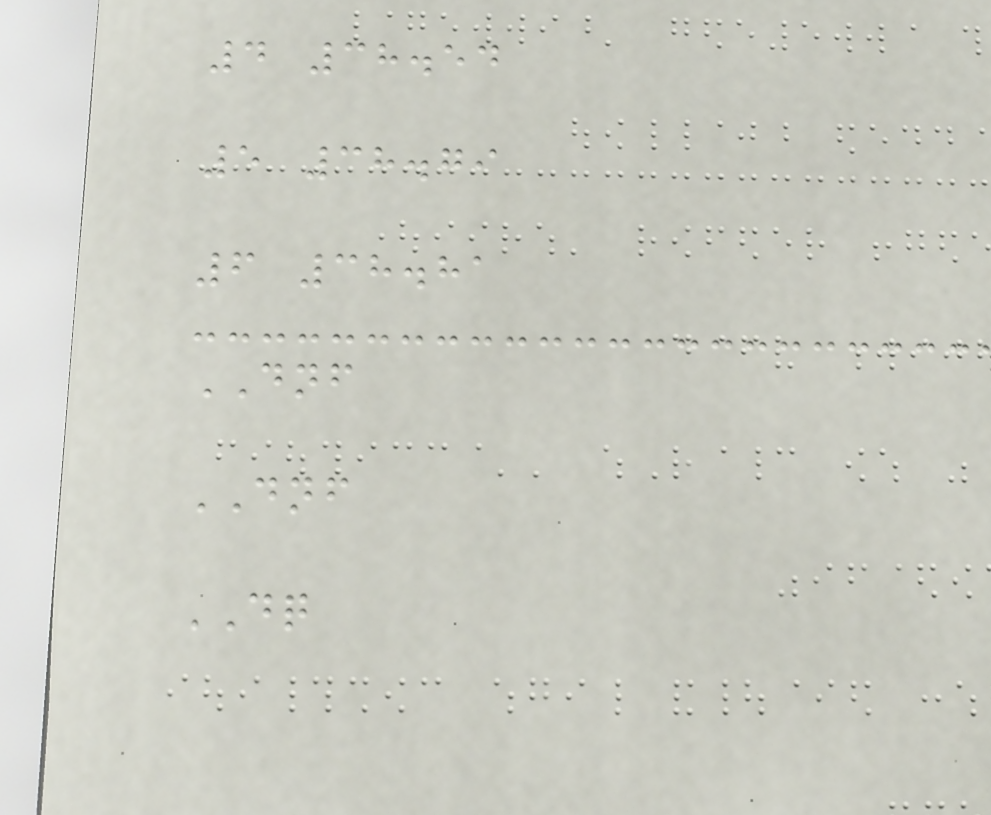4 38.54
5 38.79
6 38.81
DNF
DNF
DQ
